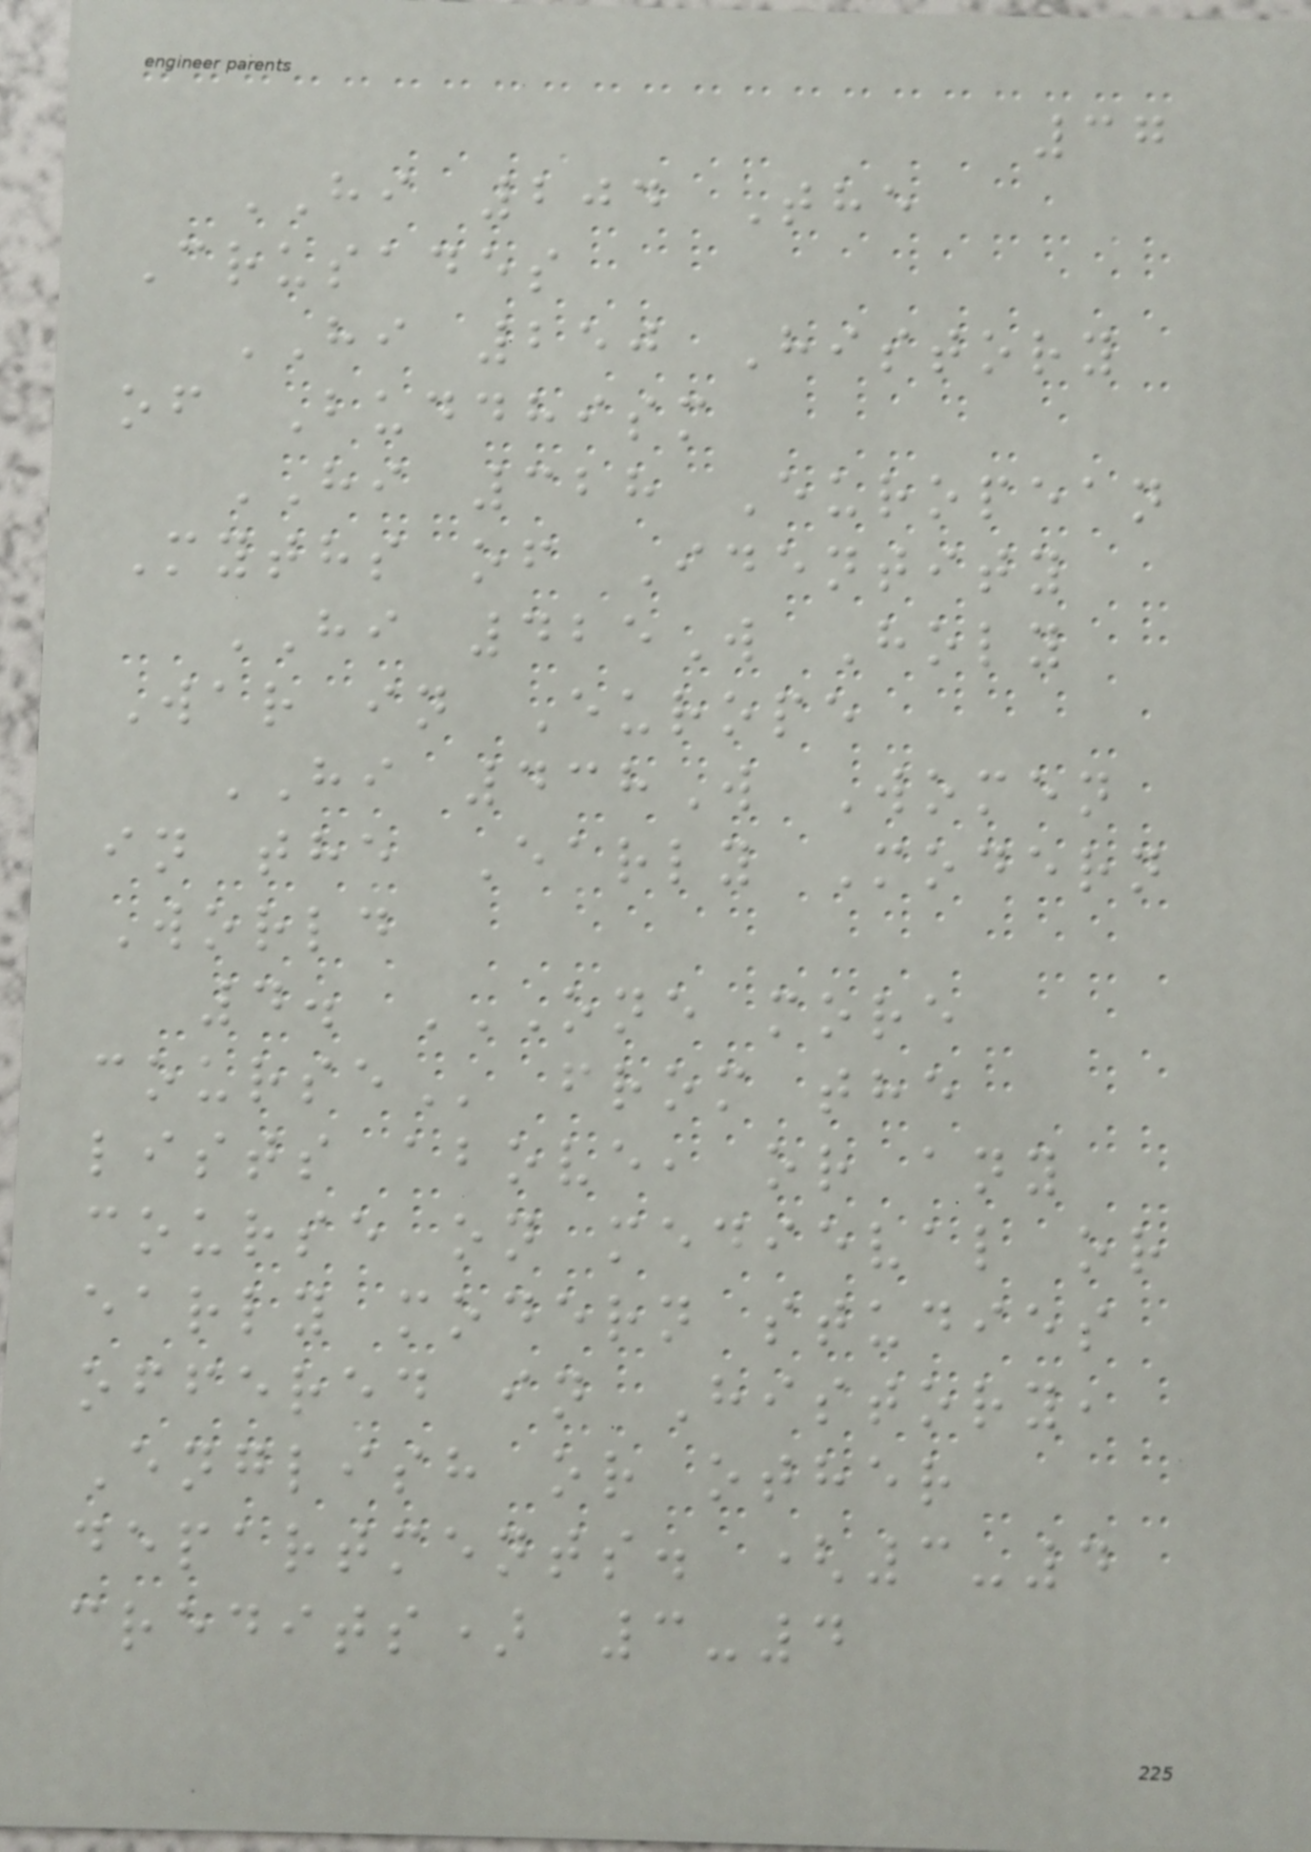37
HI 204 The
Crusades
HI 250 History
of Buddhism
HI 328 European
Myths of Identity
HI 425W Holy
War in Europe
HI 438W Women
in the Early Modern
World
4. ONE MORE
COURSE from the
lists above, or any
course on medieval or
early modern studies
offered in History,
English or other
departments. (3-4
credits) 3-4
